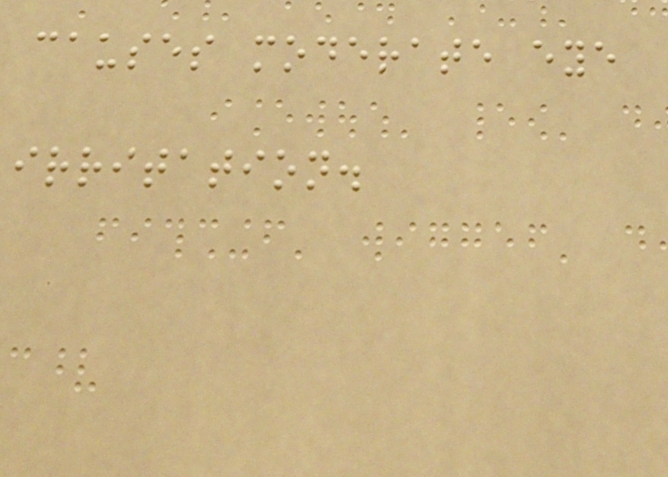causes moderate eye
irritation.
